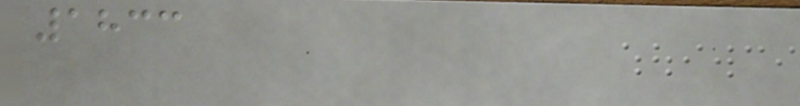1833
